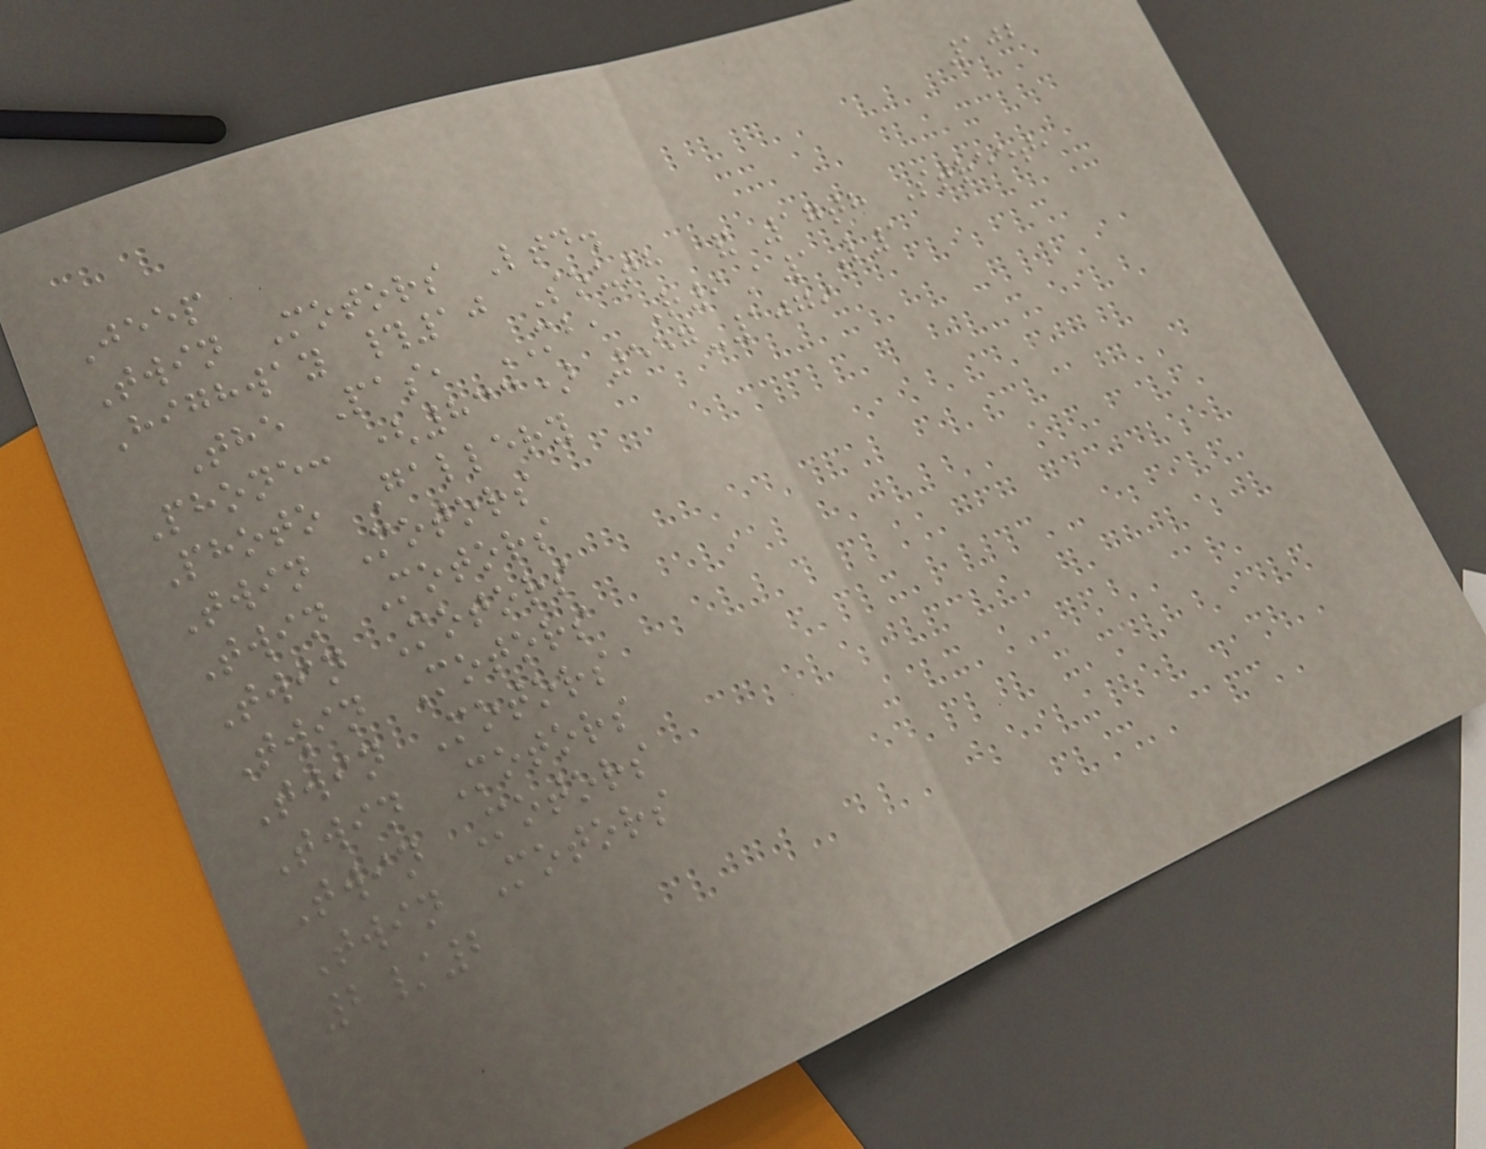102
Jeep
Twin Motors Ltd.
Highway #10 South & 17th Street,
The Pas, MB, R9A1L1
Phone: (833) 557-1079
Photo Gallery
Twin Motors
Twin Motors
Twin Motors
Twin Motors
Twin Motors
Twin Motors
Twin Motors
Twin Motors
2/2
